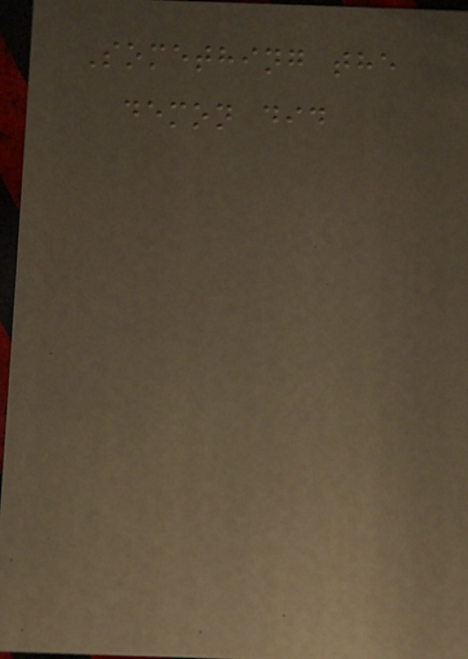Something the
demon did
